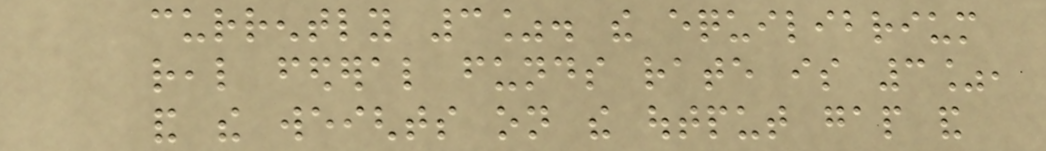currently 3%. the equilibrium
real federal funds rate is 3%,
and the weights on the output gap and
